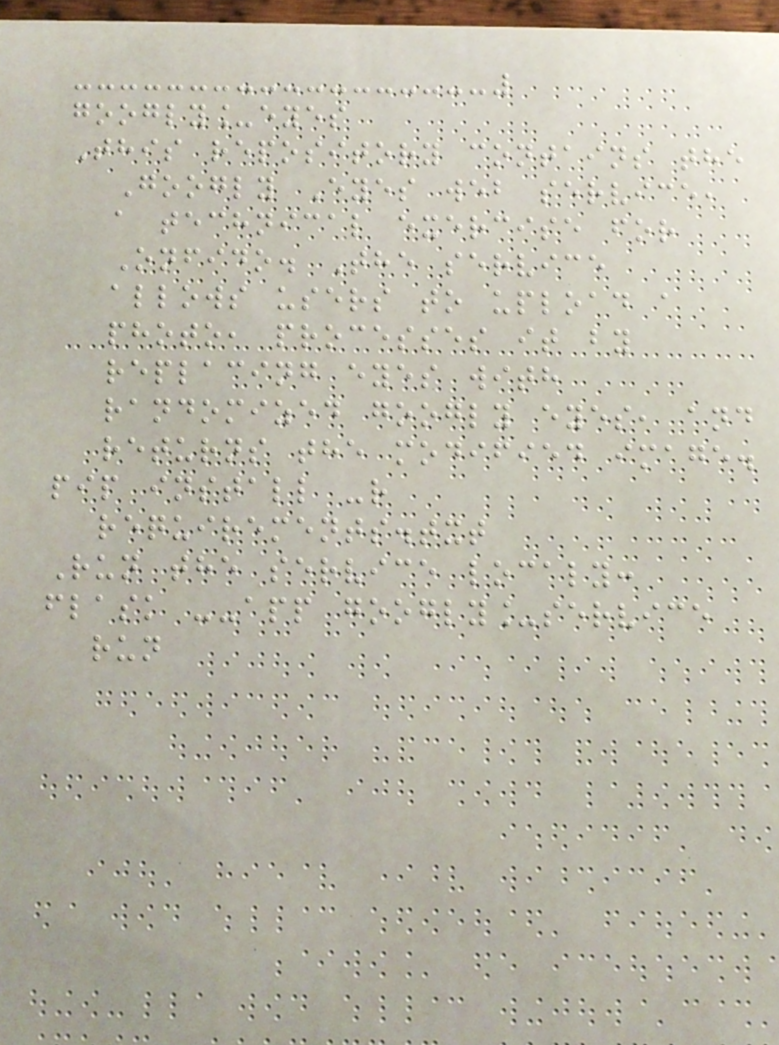googly_eyes
This repository contains the
Googly Eyes web service,
a technical exercise for
Onfido. The service
allows users to upload a
photo, processes it by
replacing eyes with
randomized googly eyes, and
returns the modified image.
pip install -r
requirements.txt
Run the service localy:
flask --app googly_service
run
